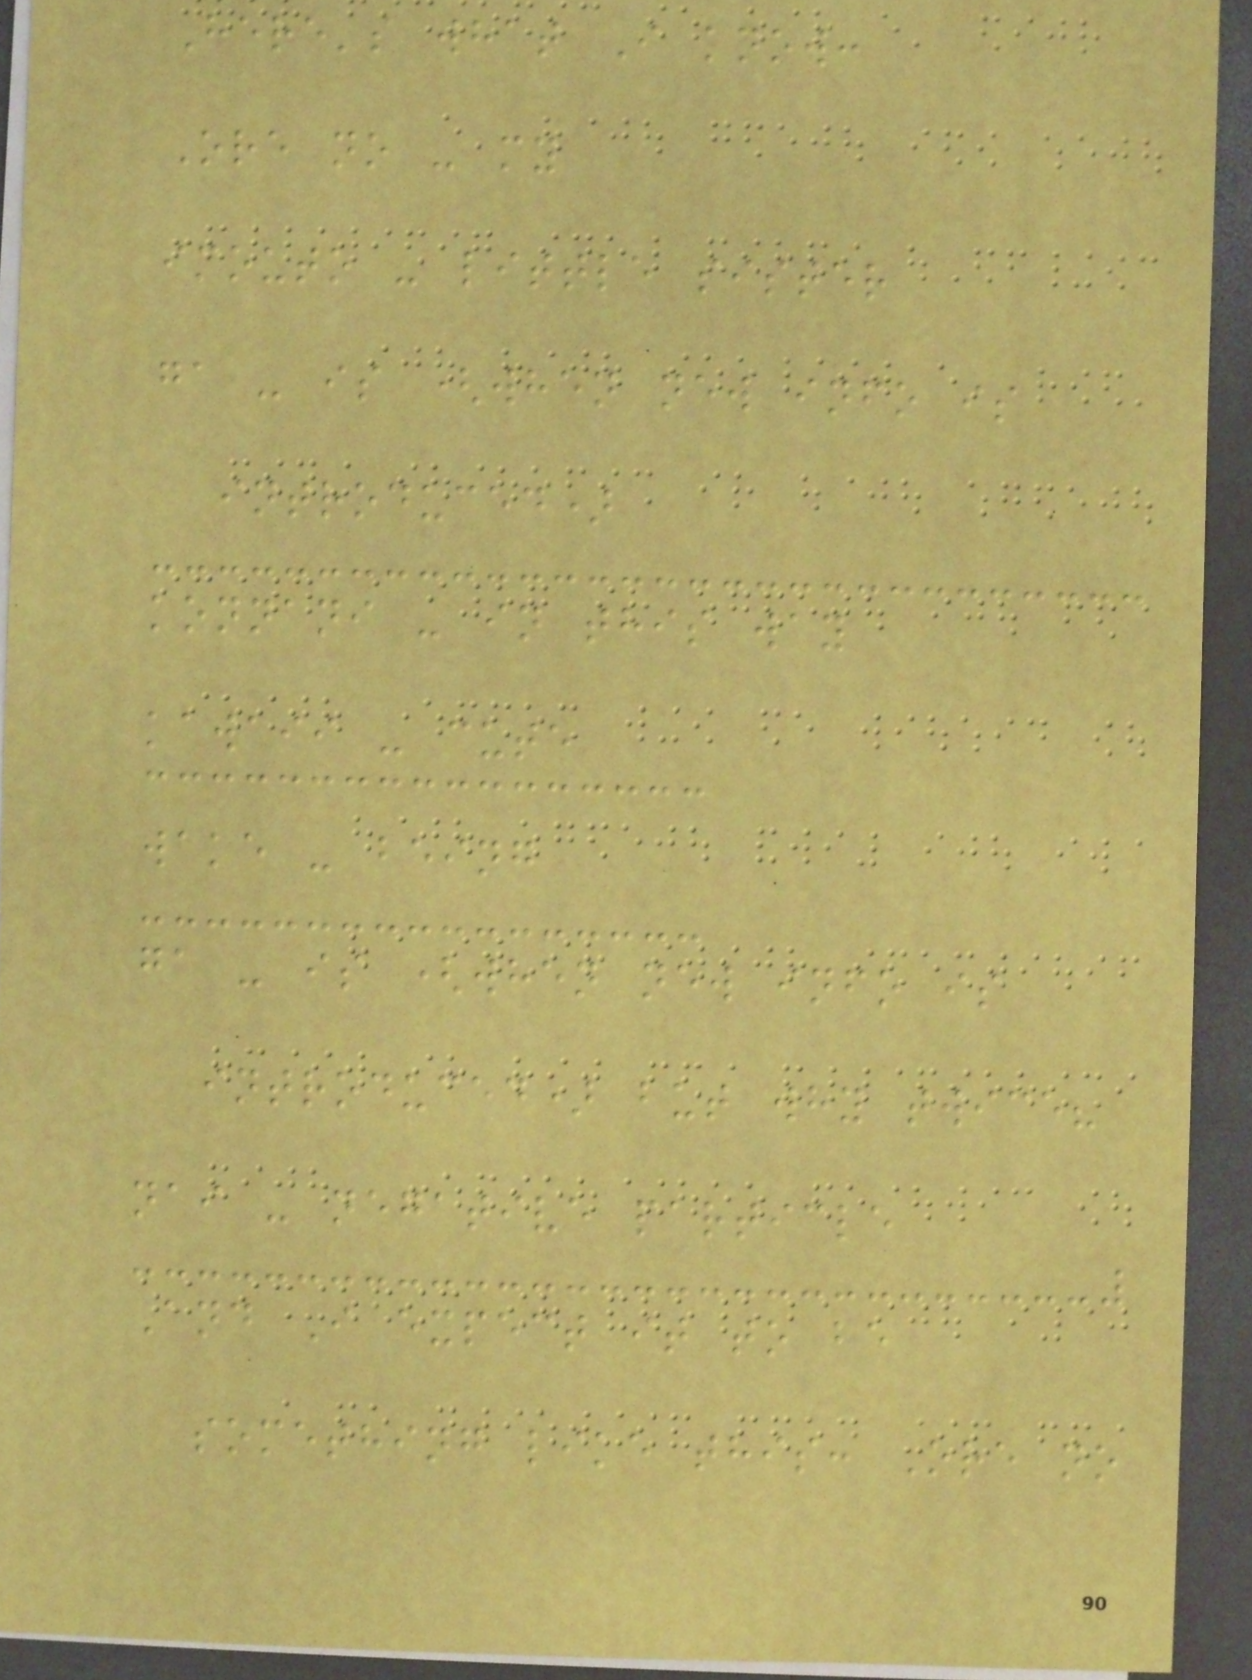Here's what I know:
Ore no - my
imouto - little sister
ga - is (when new info is
introduced)
konnani - in this way
kawaii - cute
wake - being
ga - is (when new info is
introduced) but why twice?
nai - negative particle
And I expect it to be
something like this: Ore no
